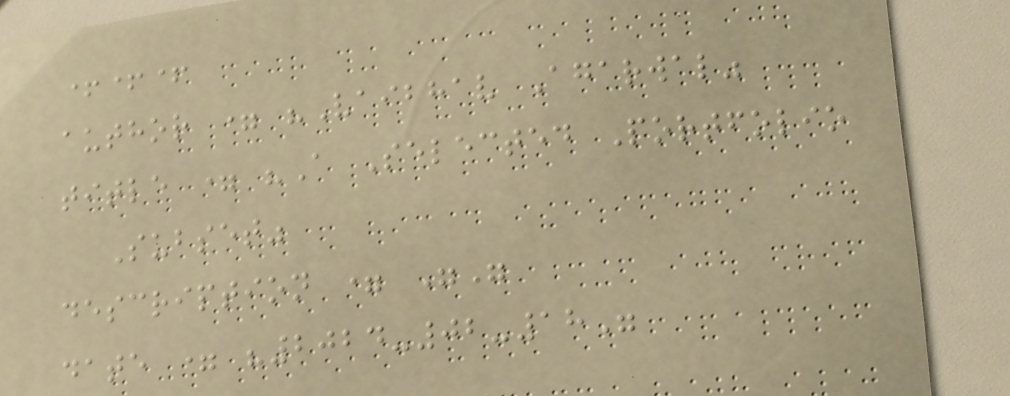+++
author = "Vaibhav Agarwal"
title = "A Selected Portfolio
Subset"
description = ""
date = "2024-02-18"
